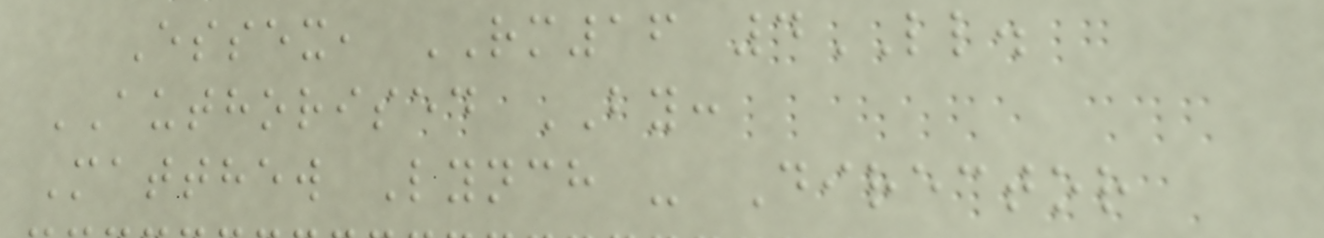Essex, RM16 4LL.
AUTHORISED BY:
Matthew Lynch - Director
